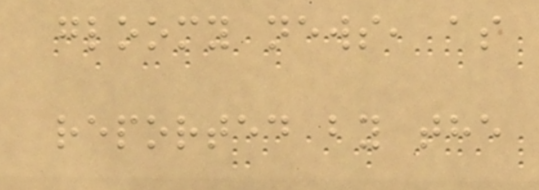gloomy news, as
reported by the
